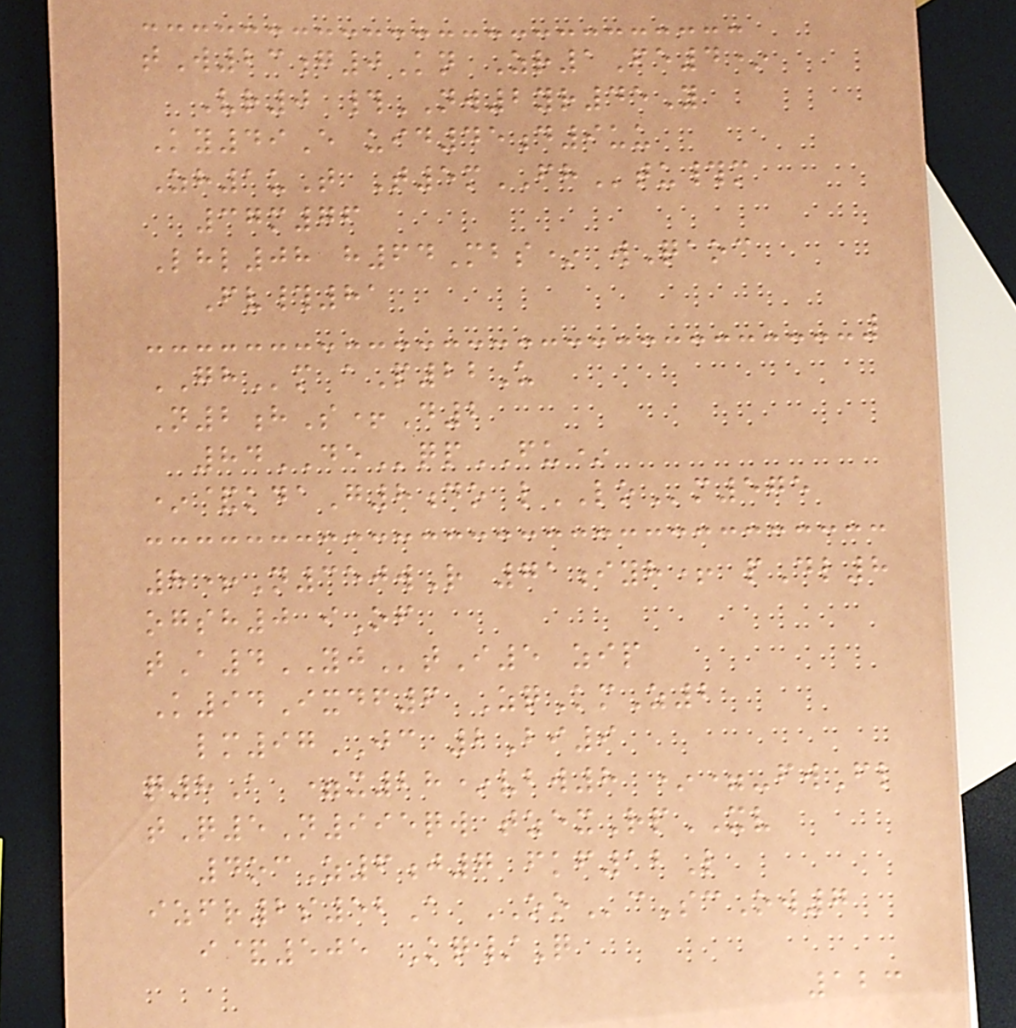tW23g0Kn Zr1Fe4*
Vr0 #NW2yr45Y
Ky49E uid45d9uu
Zh1uT T5mFHtu#m
37m76
Lhl08 h64Mbs* wQaoc
Fv#81
GHm aP22U
N2hS+D2
84DEqpFU*
*&kdaG8do lLOm575
8+N350wR 71iyh+ pDl8
ogsh0 iOf
tA4YJtI5 zip
K94Ixdf6 ZqKmZ2
lm97JC 2Bi9
q8A =x28*vbw8 *=-fwFl
tQ5N995qw tzexRpXV
4ocZ6j7 fkf12L
izfr2s52A OOcScOw7
i&505 Kq/Q
123
